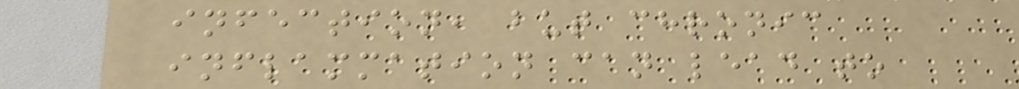infection, but chronic
inflammation can lead to
